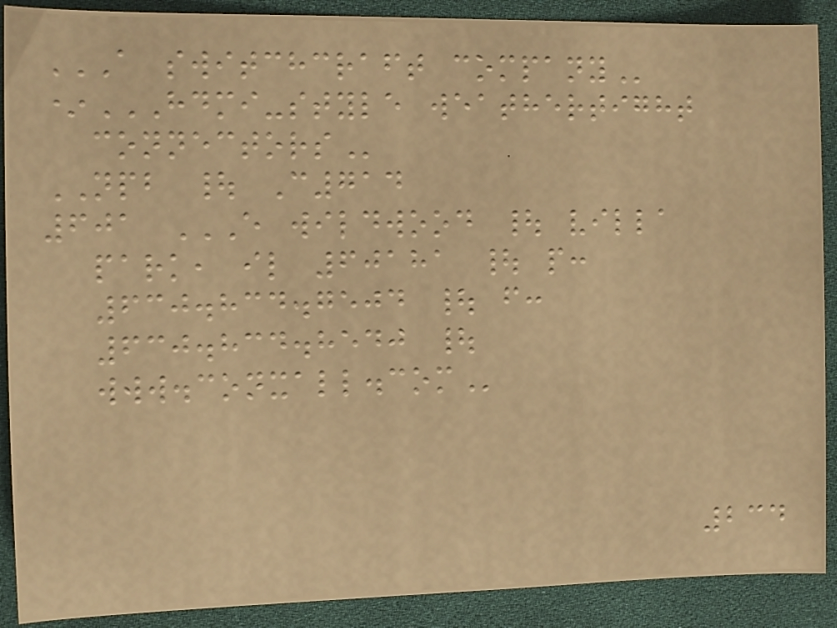A SWITCHCRAFT COMPANY
*HDMI-STYLE WEATHERTIGHT
CONNECTORS
NPB | C714
601 E WILDWOOD | VILLA
PARK, IL 60181 | P:
630.834.7504 | F:
630.834.8540 |
WWW.CONXALL.COM
234
